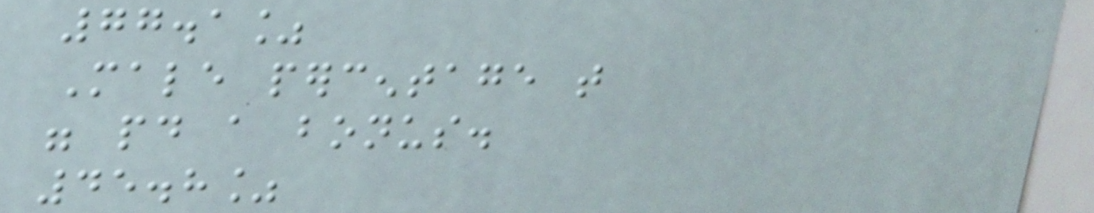77.1%
Male percentage that
were paid a bonus.
45.8%
